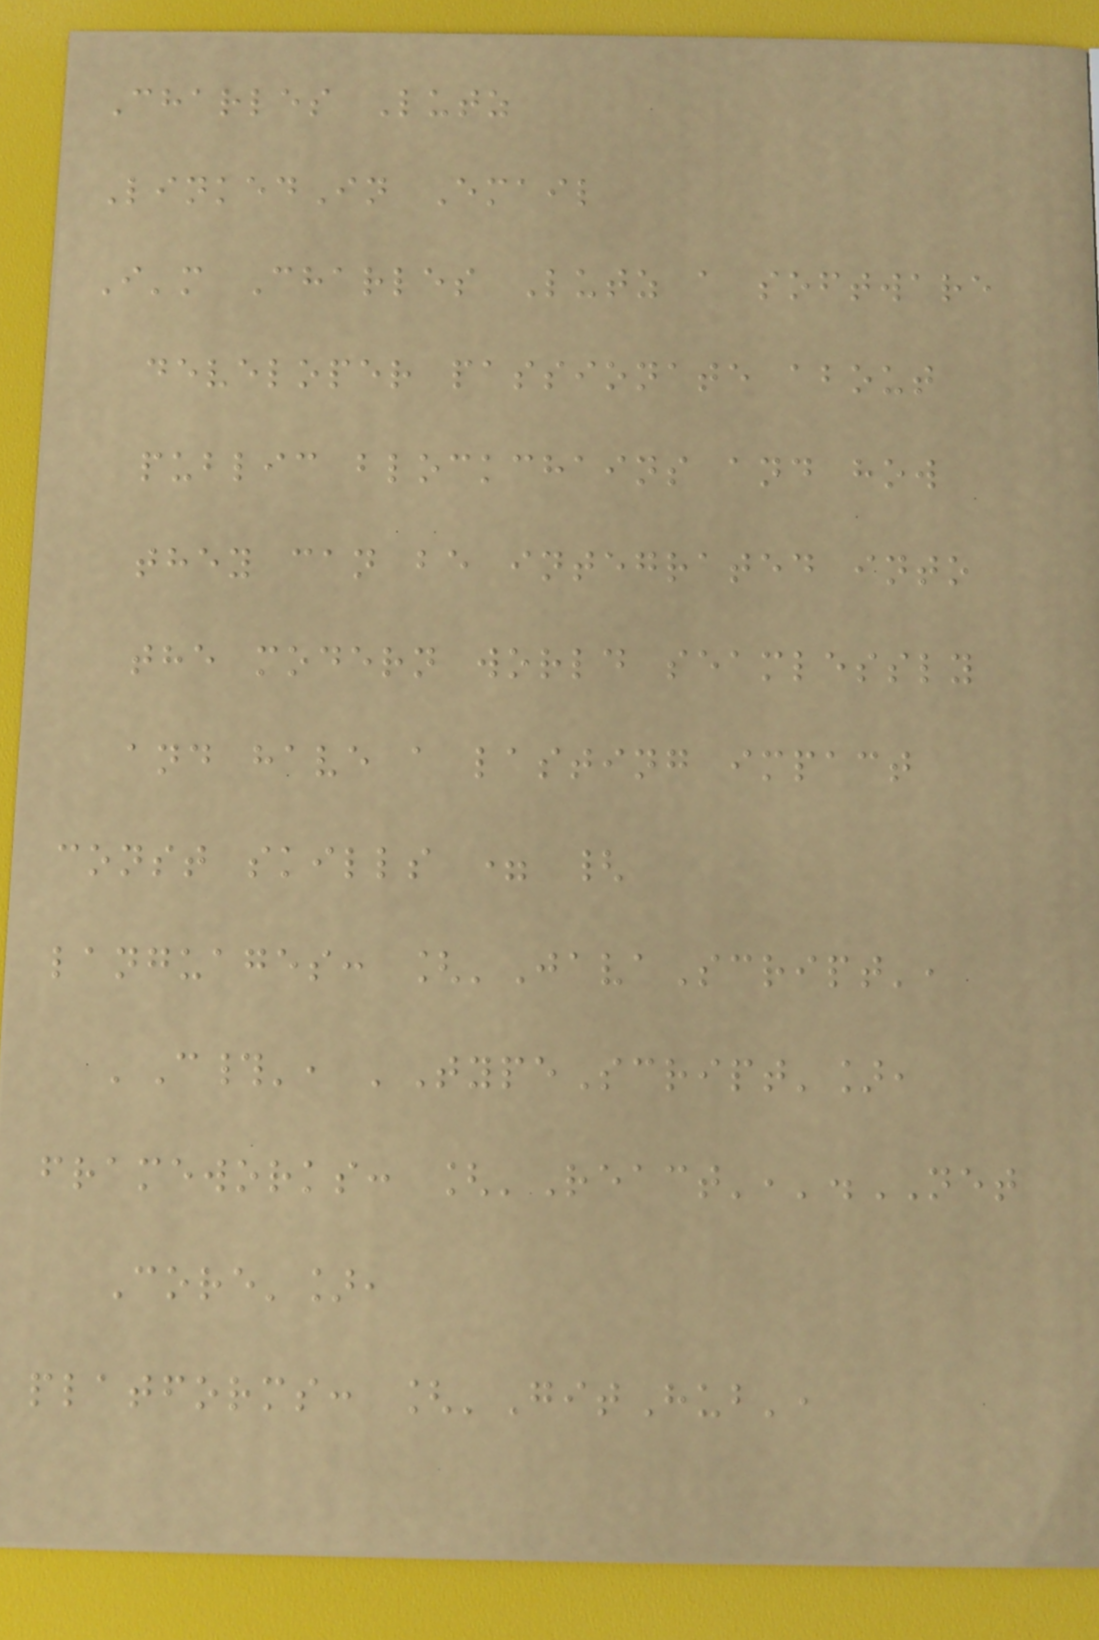Charles Lutz
LinkedIn Email
I'm Charles Lutz a software
developer passionate about
public blockchains and how
they can be integrated into
the modern world seamlessly
and have a lasting impact
const skills = {
languages: ['JavaScript',
'C#', 'TypeScript'],
frameworks: ['React','.NET
Core'],
platforms: ['GitHub',
